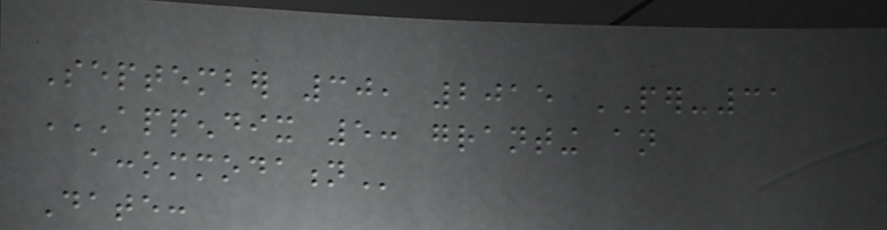September 30, 2015 PER-31
APPENDIX 5: GRANTING AN
ACCOMMODATION
Date:
